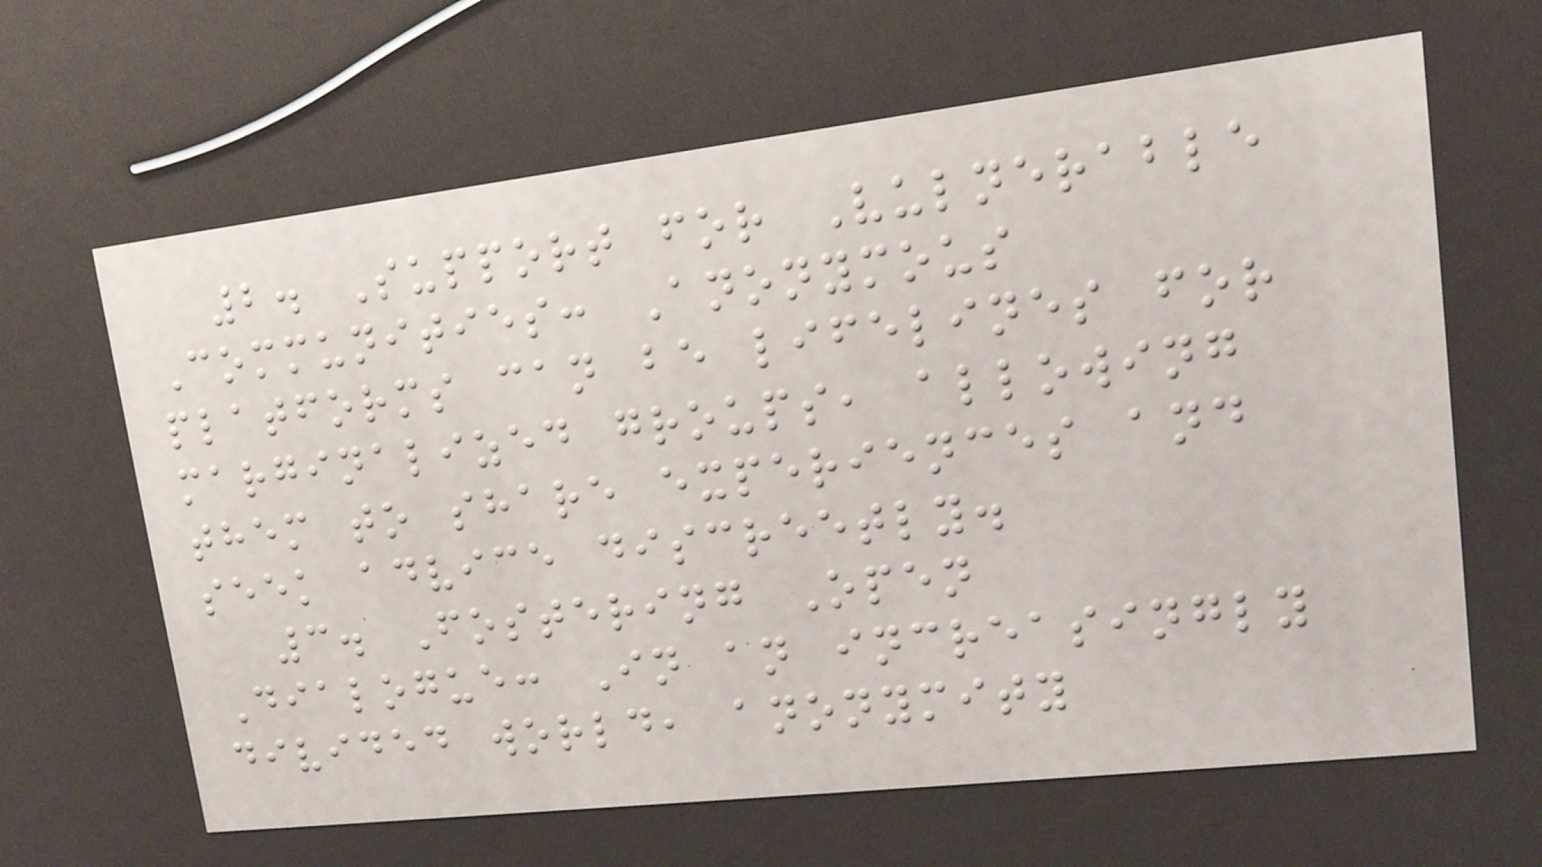2. Support for Vulnerable
Communities: Anonymous
platforms can be lifelines for
marginalized groups, allowing
them to share experiences and
seek advice discreetly.
3. Fostering Open
Dialogue: In an increasingly
divided world, anonymity
